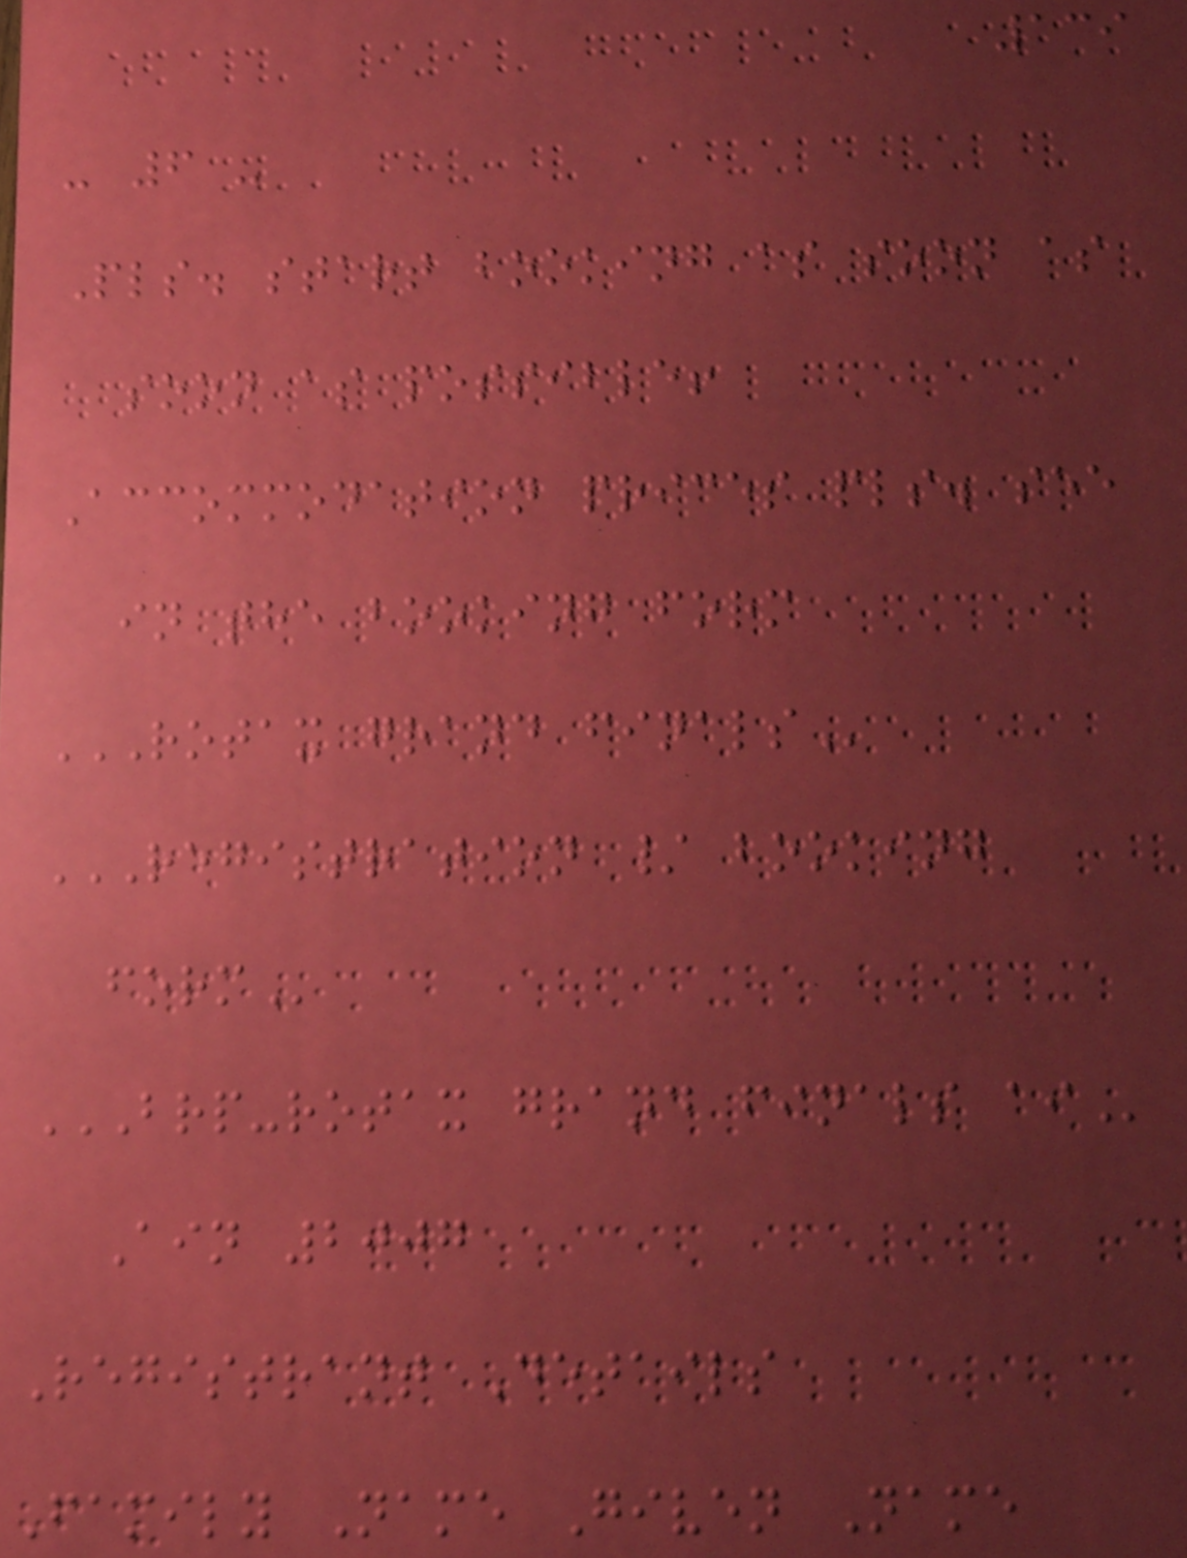139
- 6 -
Pls. start booking as soon as
soon as possible!
Accommodation prices pls. see
in the booking form
ROTAX GRAND FINALS
REGISTRATION / BOOKING
FORM
BRP-ROTAX GRAND FINALS AI
Ain 2007
Registrant Details
Family Name Given Name
